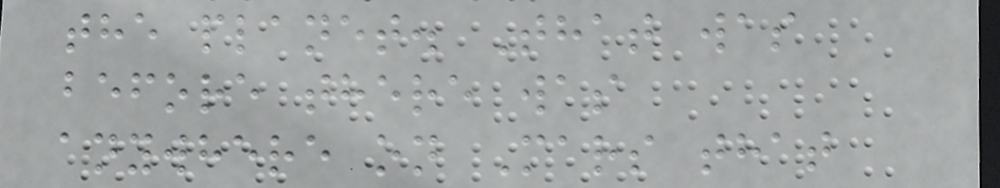the planet. That was
before there was
anywhere on Mars that
